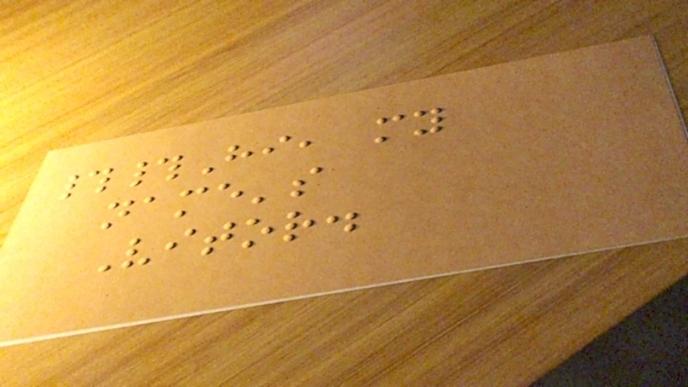##Hi, my
name's
Vitor.
